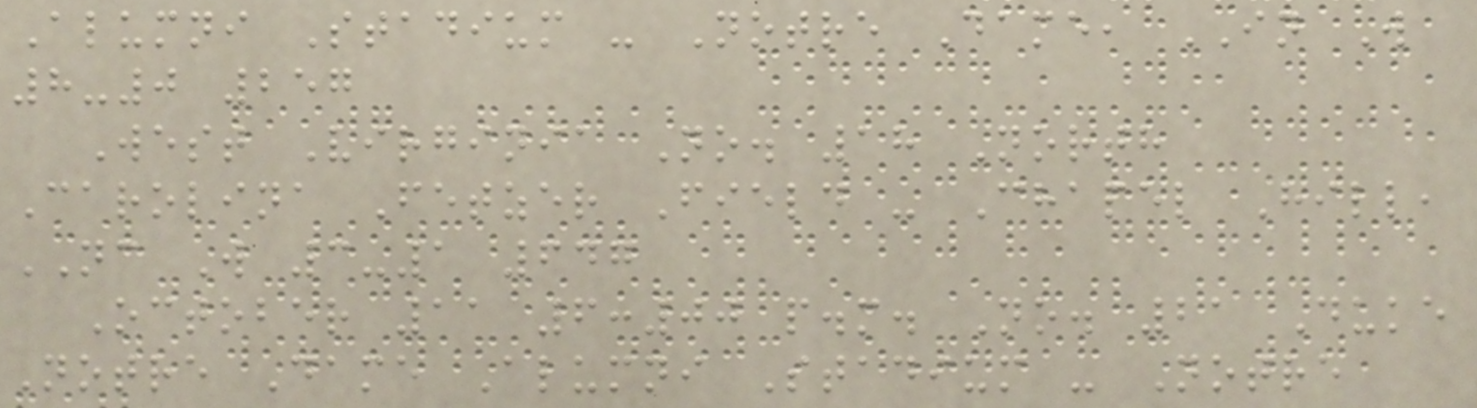Alumni Stadium - Notre Dame, IN W
8-0 257
West Virginia No. 18 North
Carolina Fetzer Field - Chapel Hill,
NC W 3-1 647
October 11 6:00 p.m. No. 21 Duke
Notre Dame Alumni Stadium - Notre
